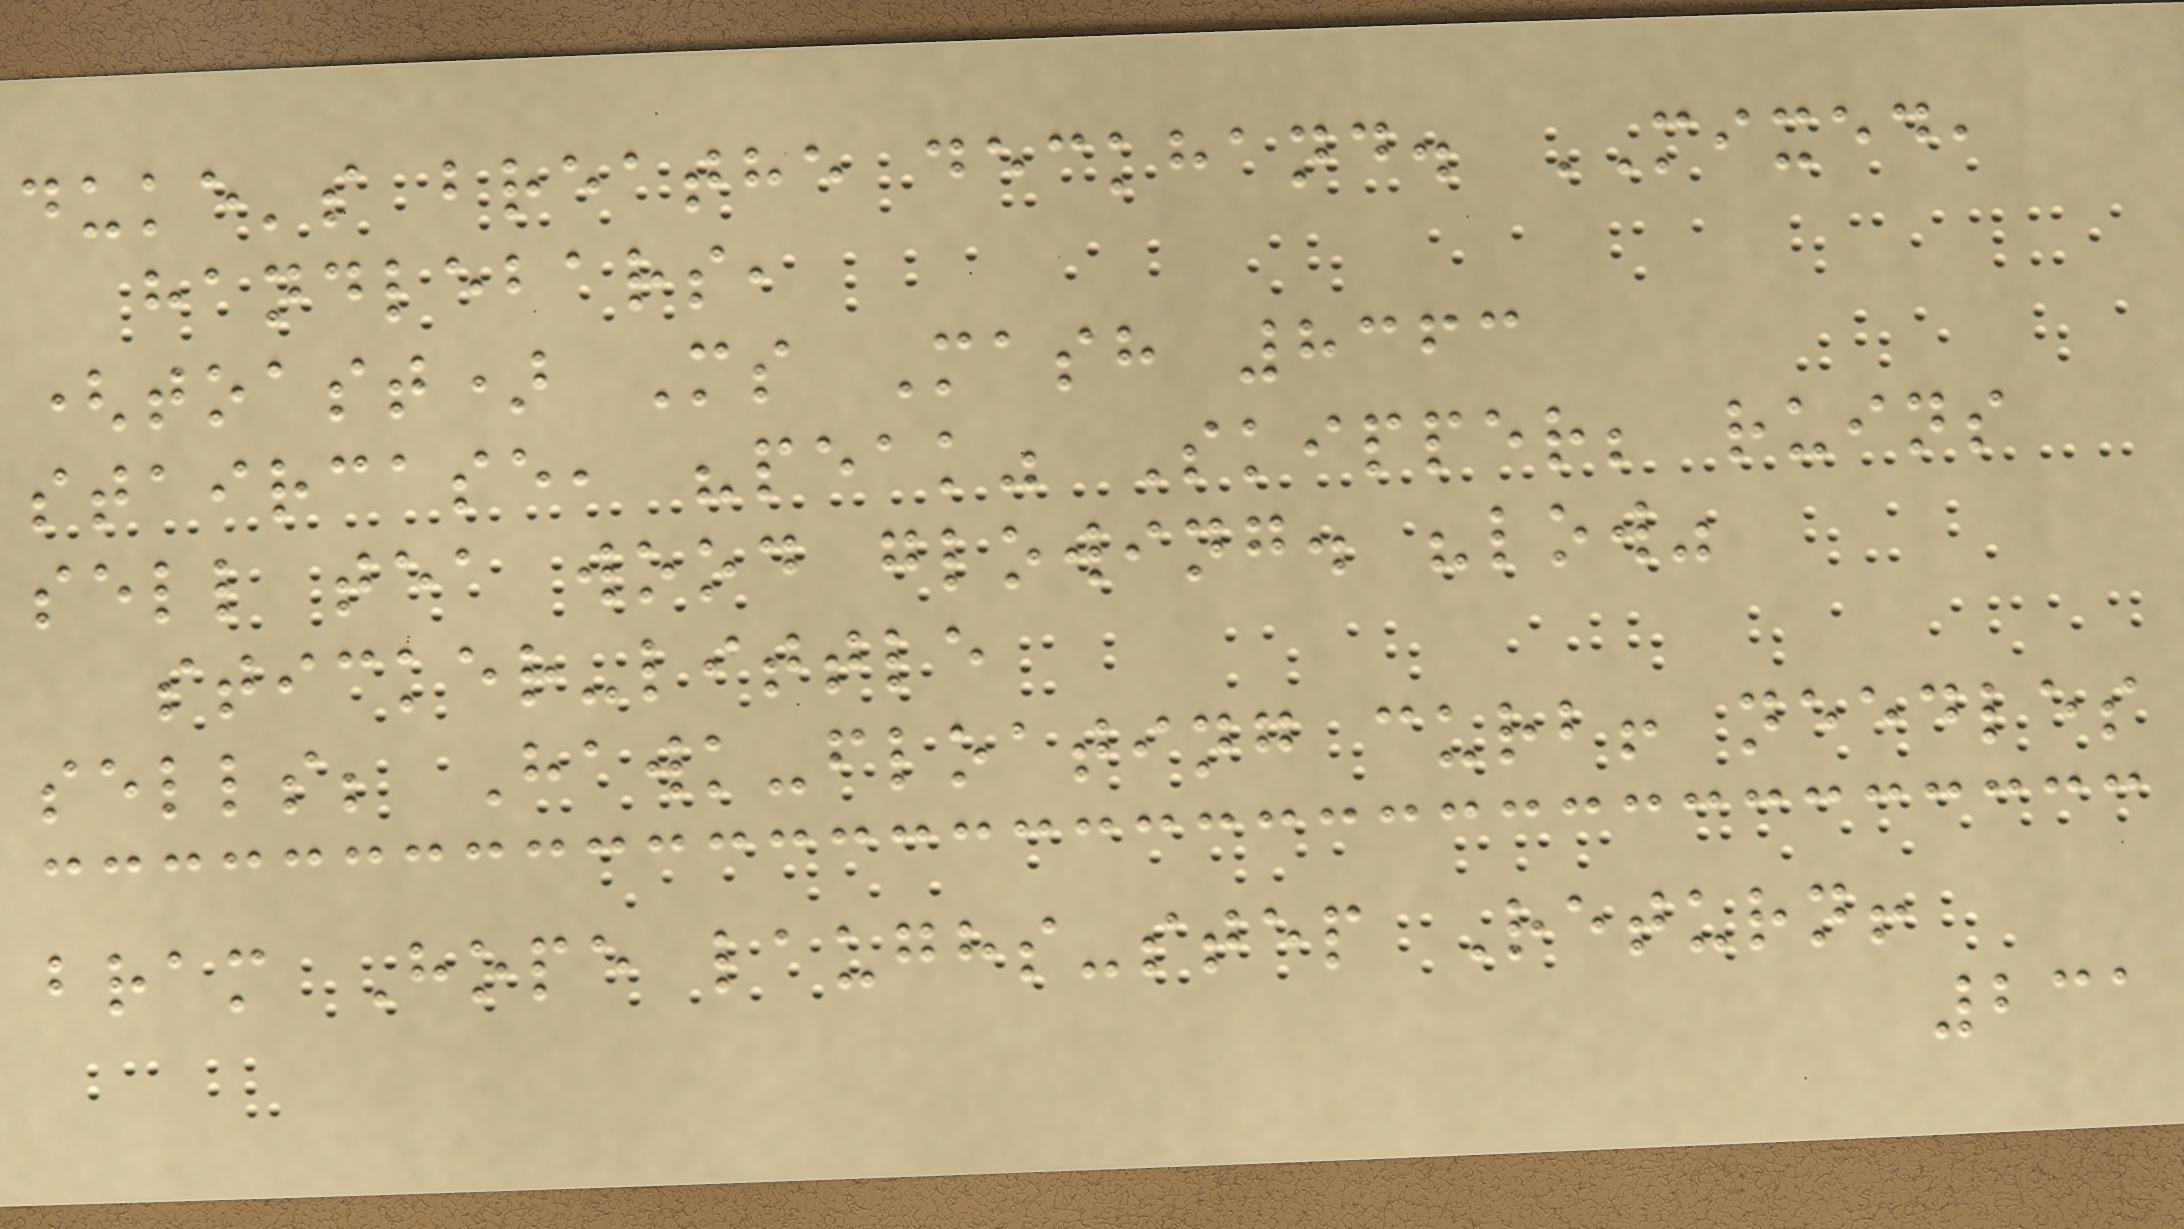duke's breathe deckhand. MIXED,
handlebars,
(toast) Ms Mash 8363
staircase, "peak" Skipper; ruins
sell tea wood glowing. "low"
sticker-little
sells; Hawk-floating curb! needles
bram Hope laughs-step Return!
231
